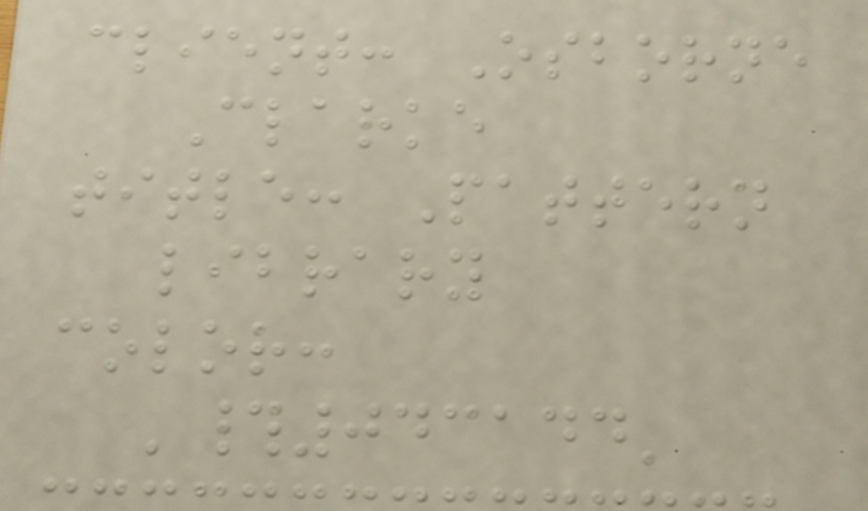client: Osborne
Clarke
title: Pattern
library
color:
'#043144'
